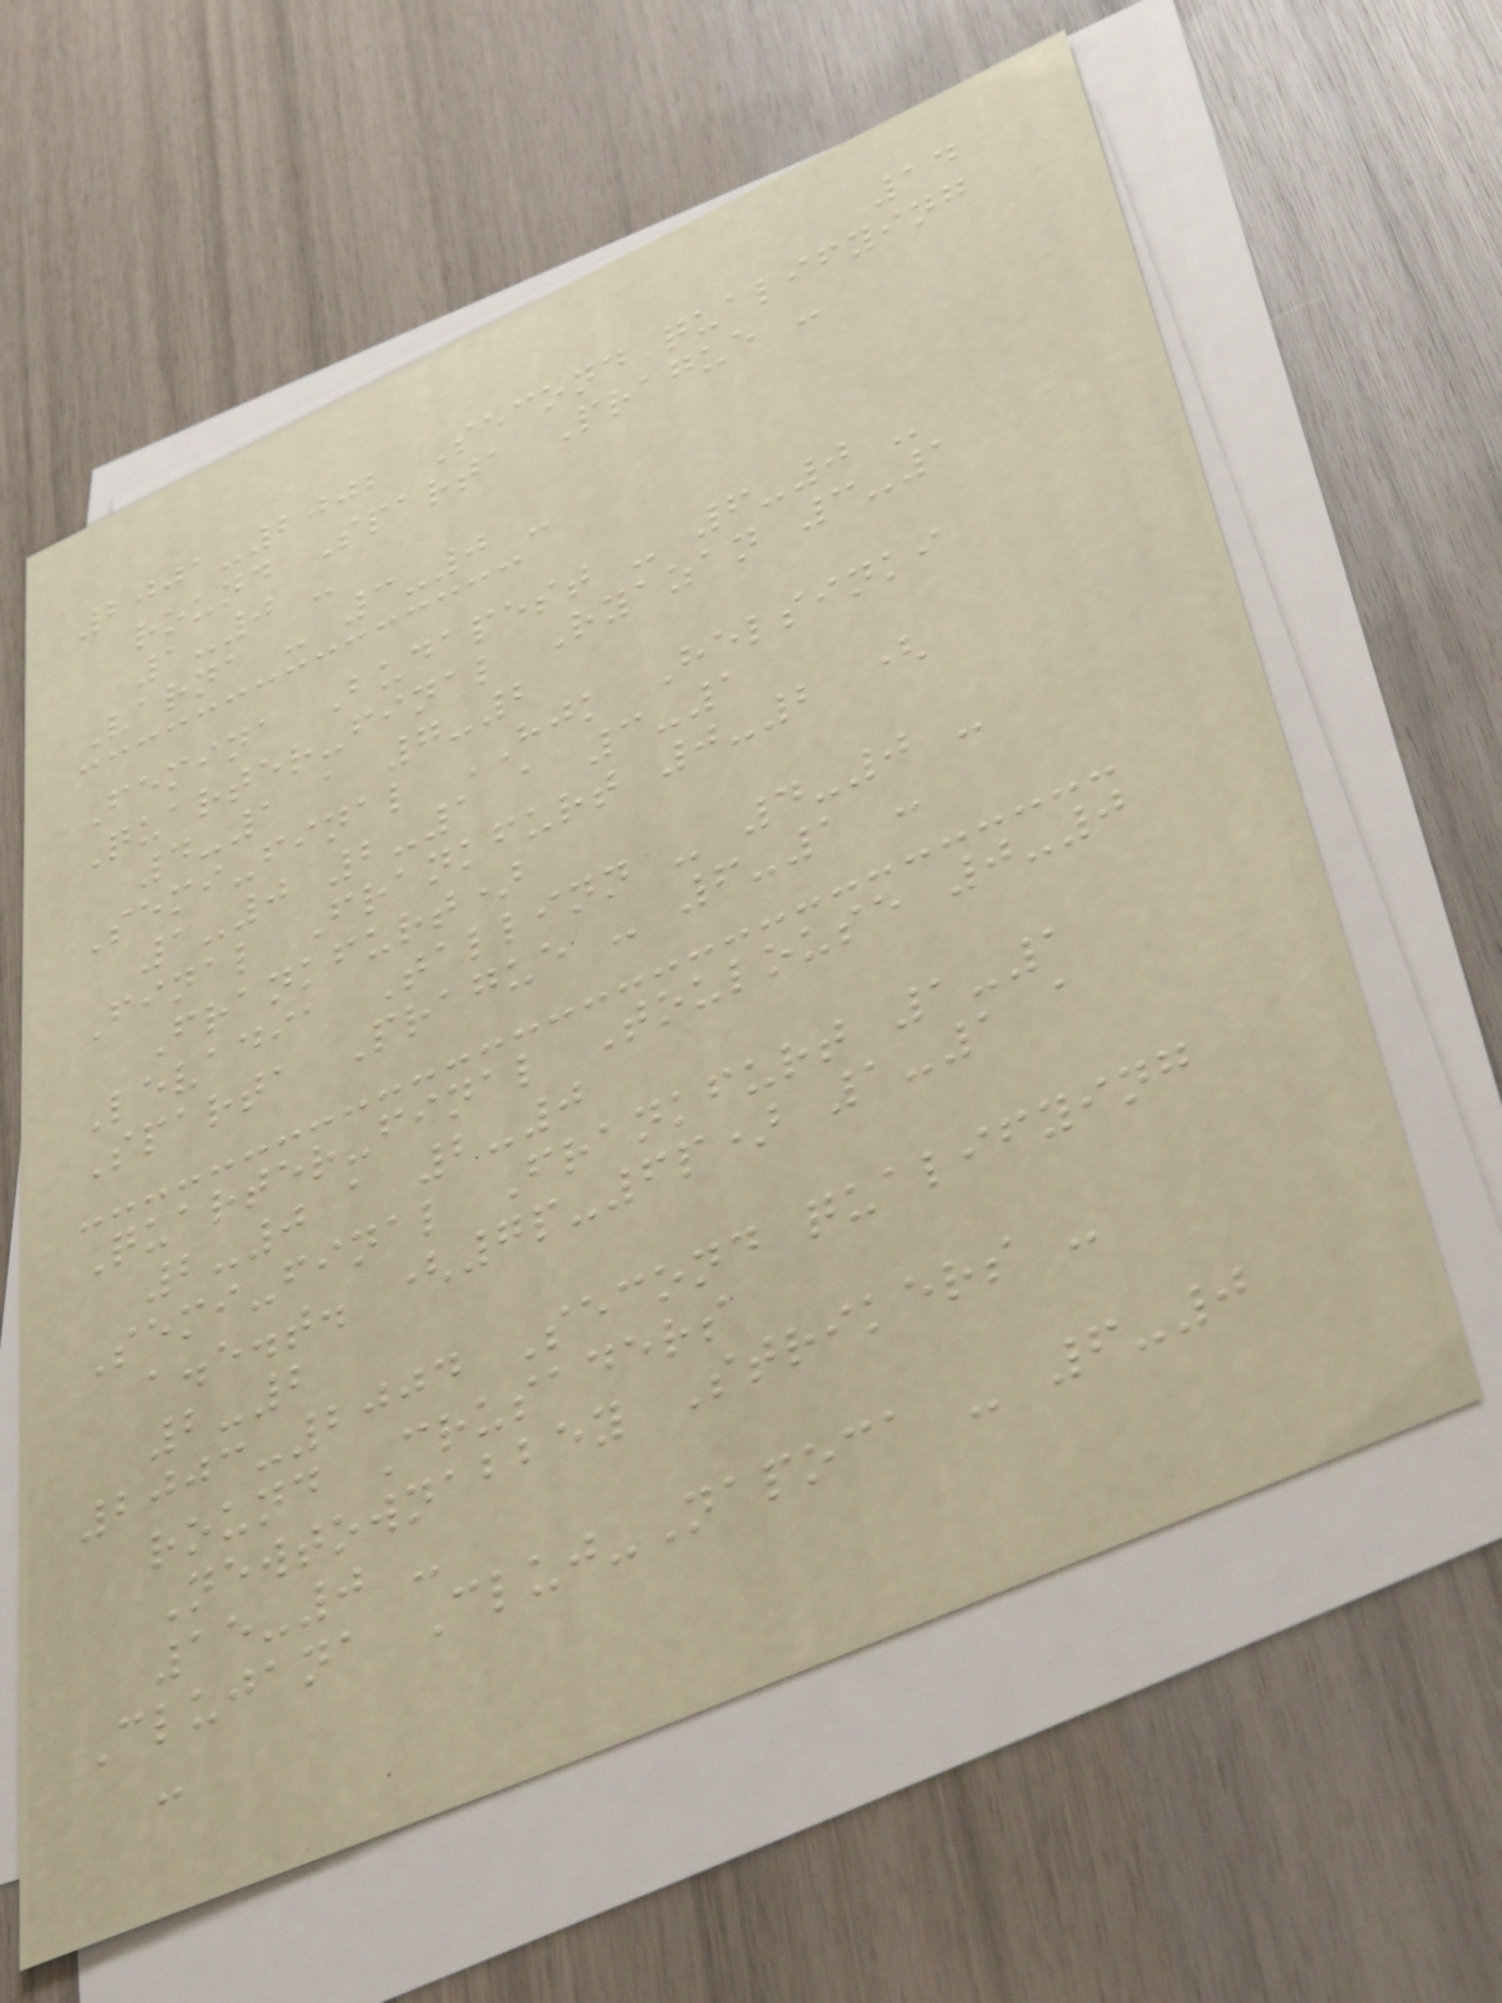14
2001-2002 Second qualifying
round Sparta Prague -
1-0 -
Varna - 3-0 -
Femina Budapest - 6-0 -
Quarter-final Ryazan 3-1
4-1 a 7-2
Semi-final HJK Helsinki
1-0 2-1 a 3-1
Final Frankfurt 0-2 (
Frankfurt)
Levadia Tallinn - 4-0 -
Sparta Prague - 6-1 -
Quarter-final Toulouse 0-0
2-0 a 2-0
Semi-final Frankfurt 1-1
a.e.t. (7p-6p) 1-1 a
2-2
2003-2004 Second qualifying
round Crusaders
Newtownabbey Strikers -
15-0 -
Clujana Cluj-Napoca - 6-0
-
